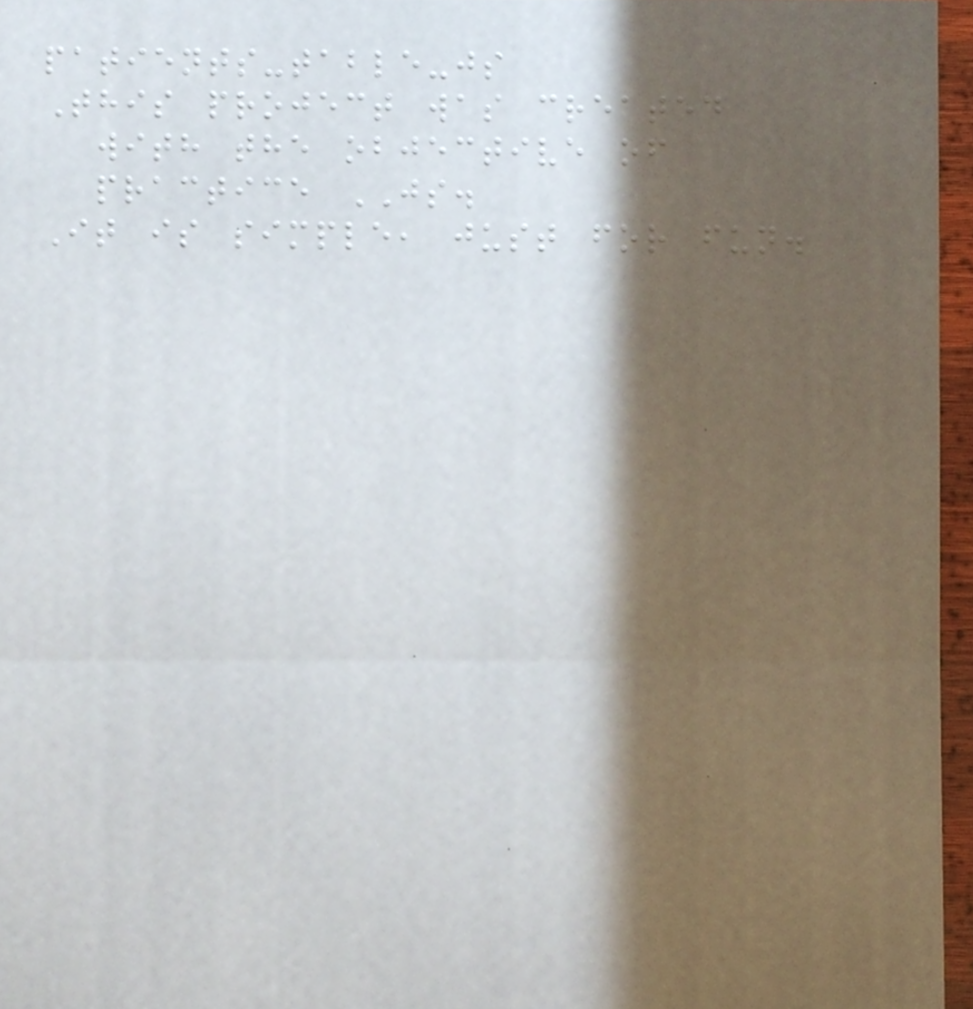patients-table-js
This project was created
with the objective of
practice JS.
It is simple, just for fun.
